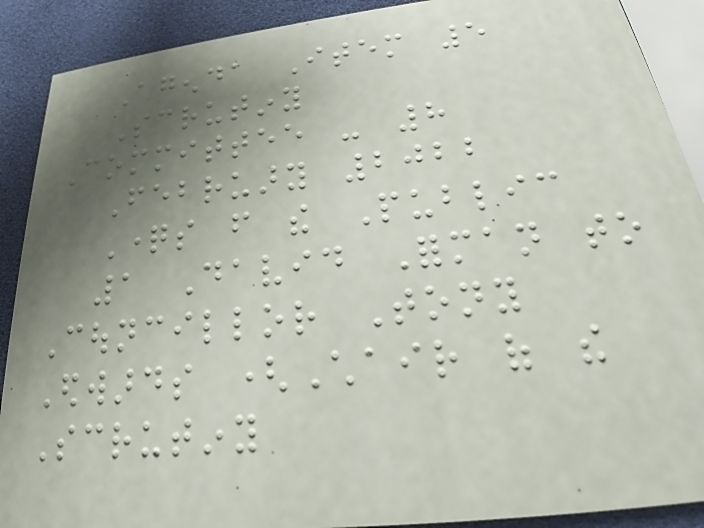Agenda Item 5
Scrutiny
Committee - 8
February 2022
Questions from the Public
1 David Forman to
Councillor Tony
Edwards (Chair of the
Scrutiny
